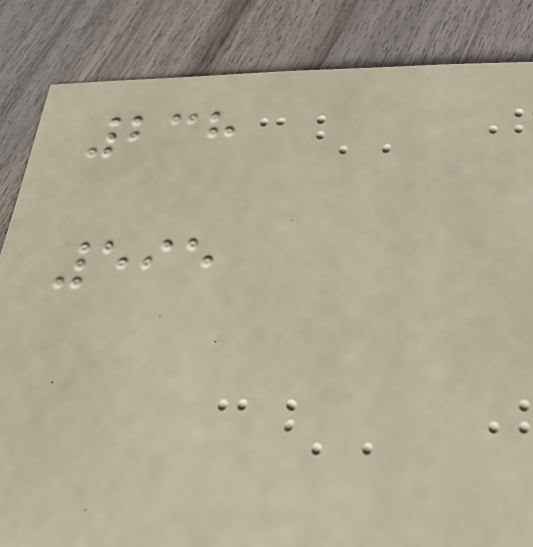238
595
